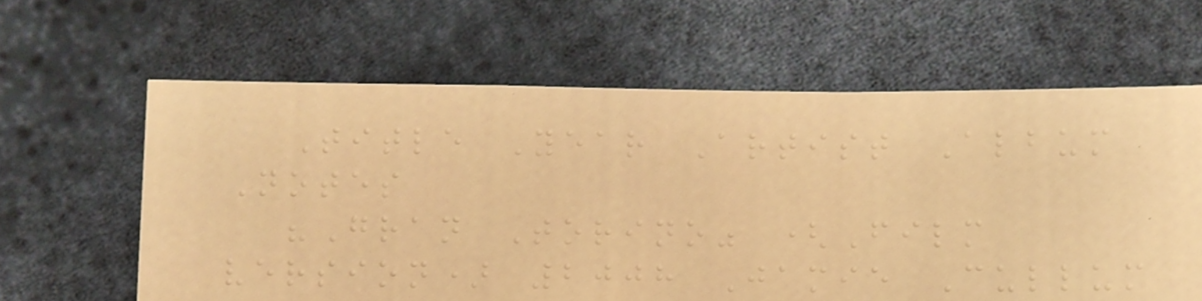Title Year Artist Album
Notes
"Gran Torino" (Film
version) 2008 Jamie Cullum
